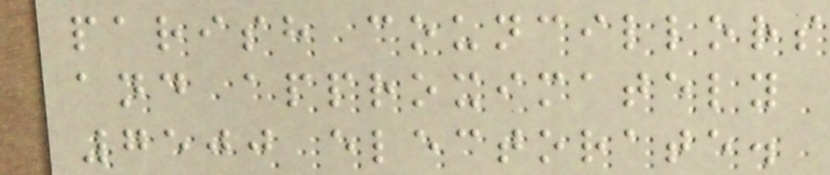parish councillors
and approximately
7500 electorate.
